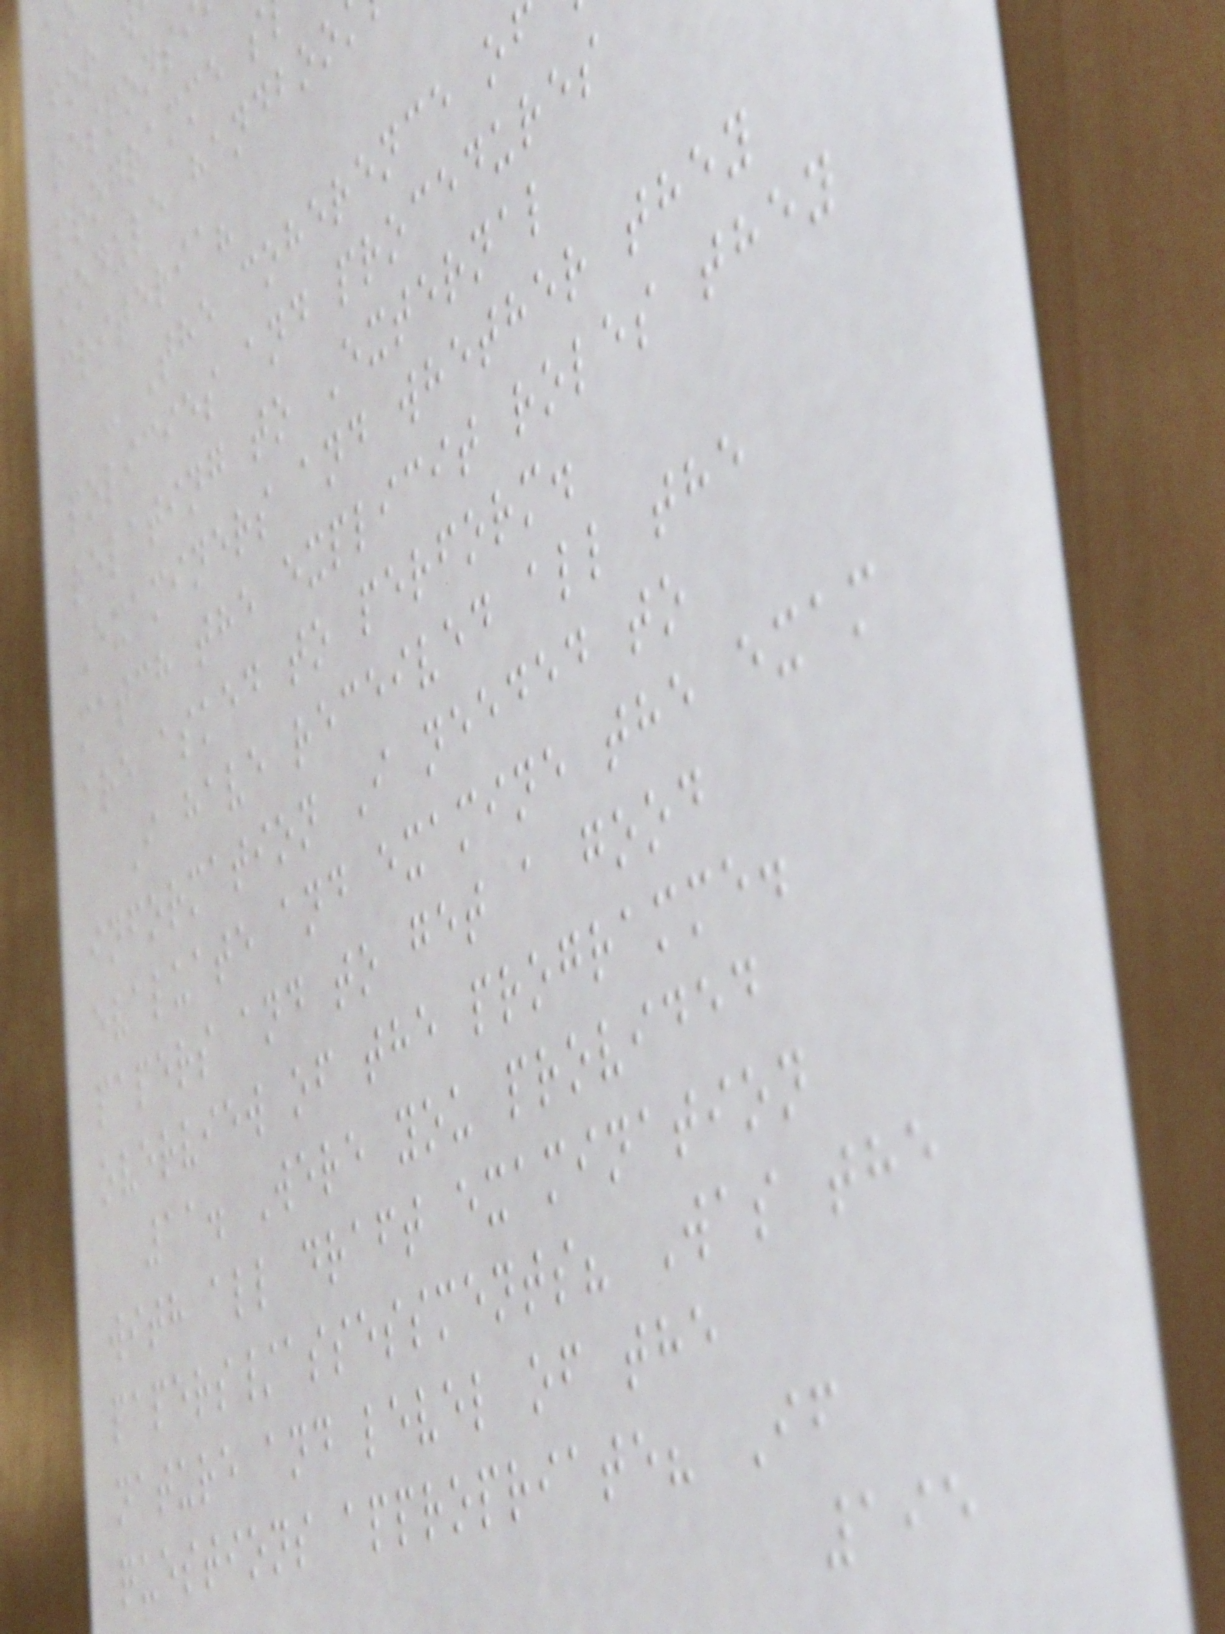responsi
programme s
module handboo
criteria?
- The coherence o
policies and procedures
relating to External
Examiners and whether they
match the explicit roles they
are asked to perform.
I have received all the
information I needed to
evaluate and examine the exam
papers and to get a good
overview of the programme.
11. Were you provided
with all draft examination
papers/assessments? Was the
nature and level of the
questions appropriate? If
195
